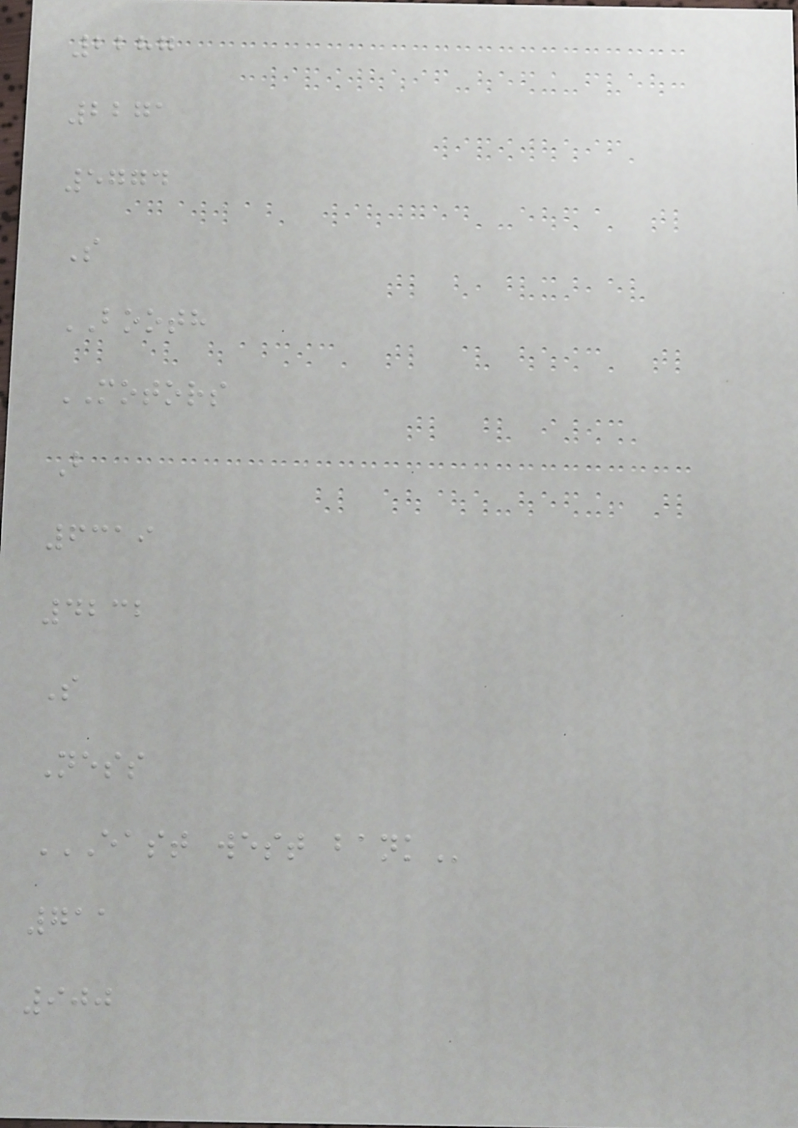2287
2271
5774
S
BOOTH
MOTORS
B
6319
4232
S
Ness
EAST WEST BANK
711
900
